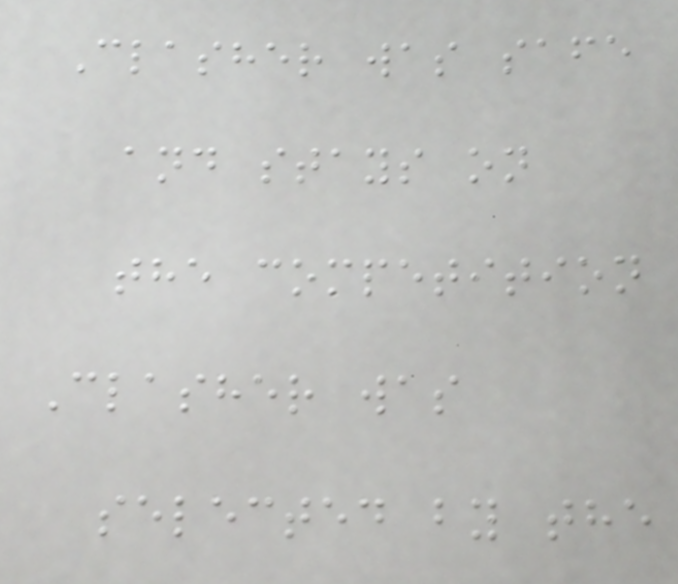Clasher was safe
and stays on
the competition
Clasher was
selected by the
